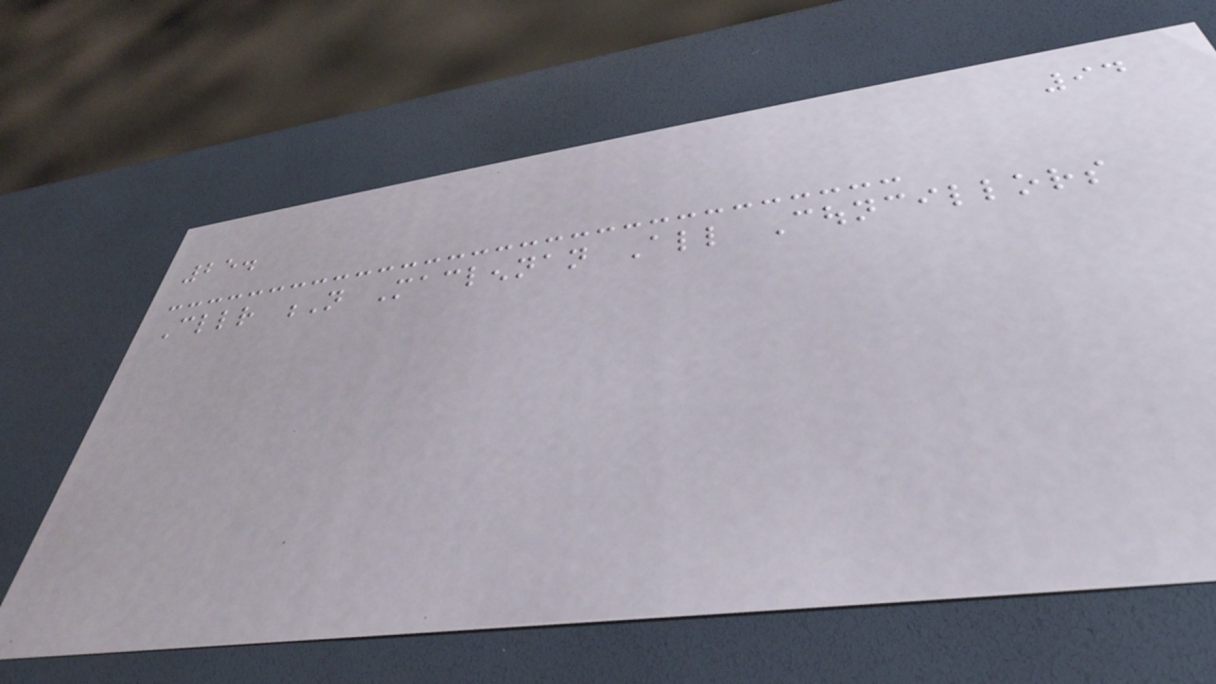94
25.
Cllr N Maclennan All Councillors
